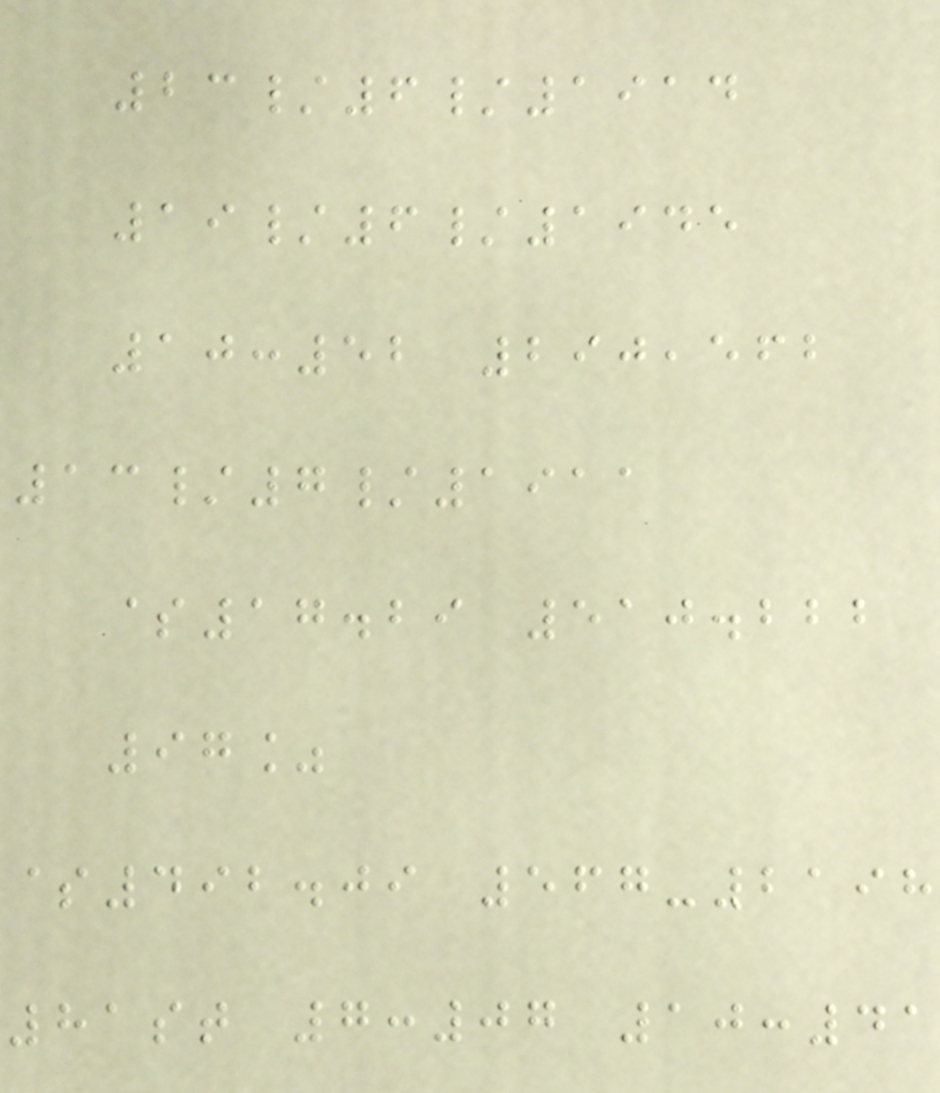23/6/1914
19/6/1945
10:52 290,562
13/7/1911
$17.29 510.222
97%
$492.09 567-2198
81st 7:07 10:41
